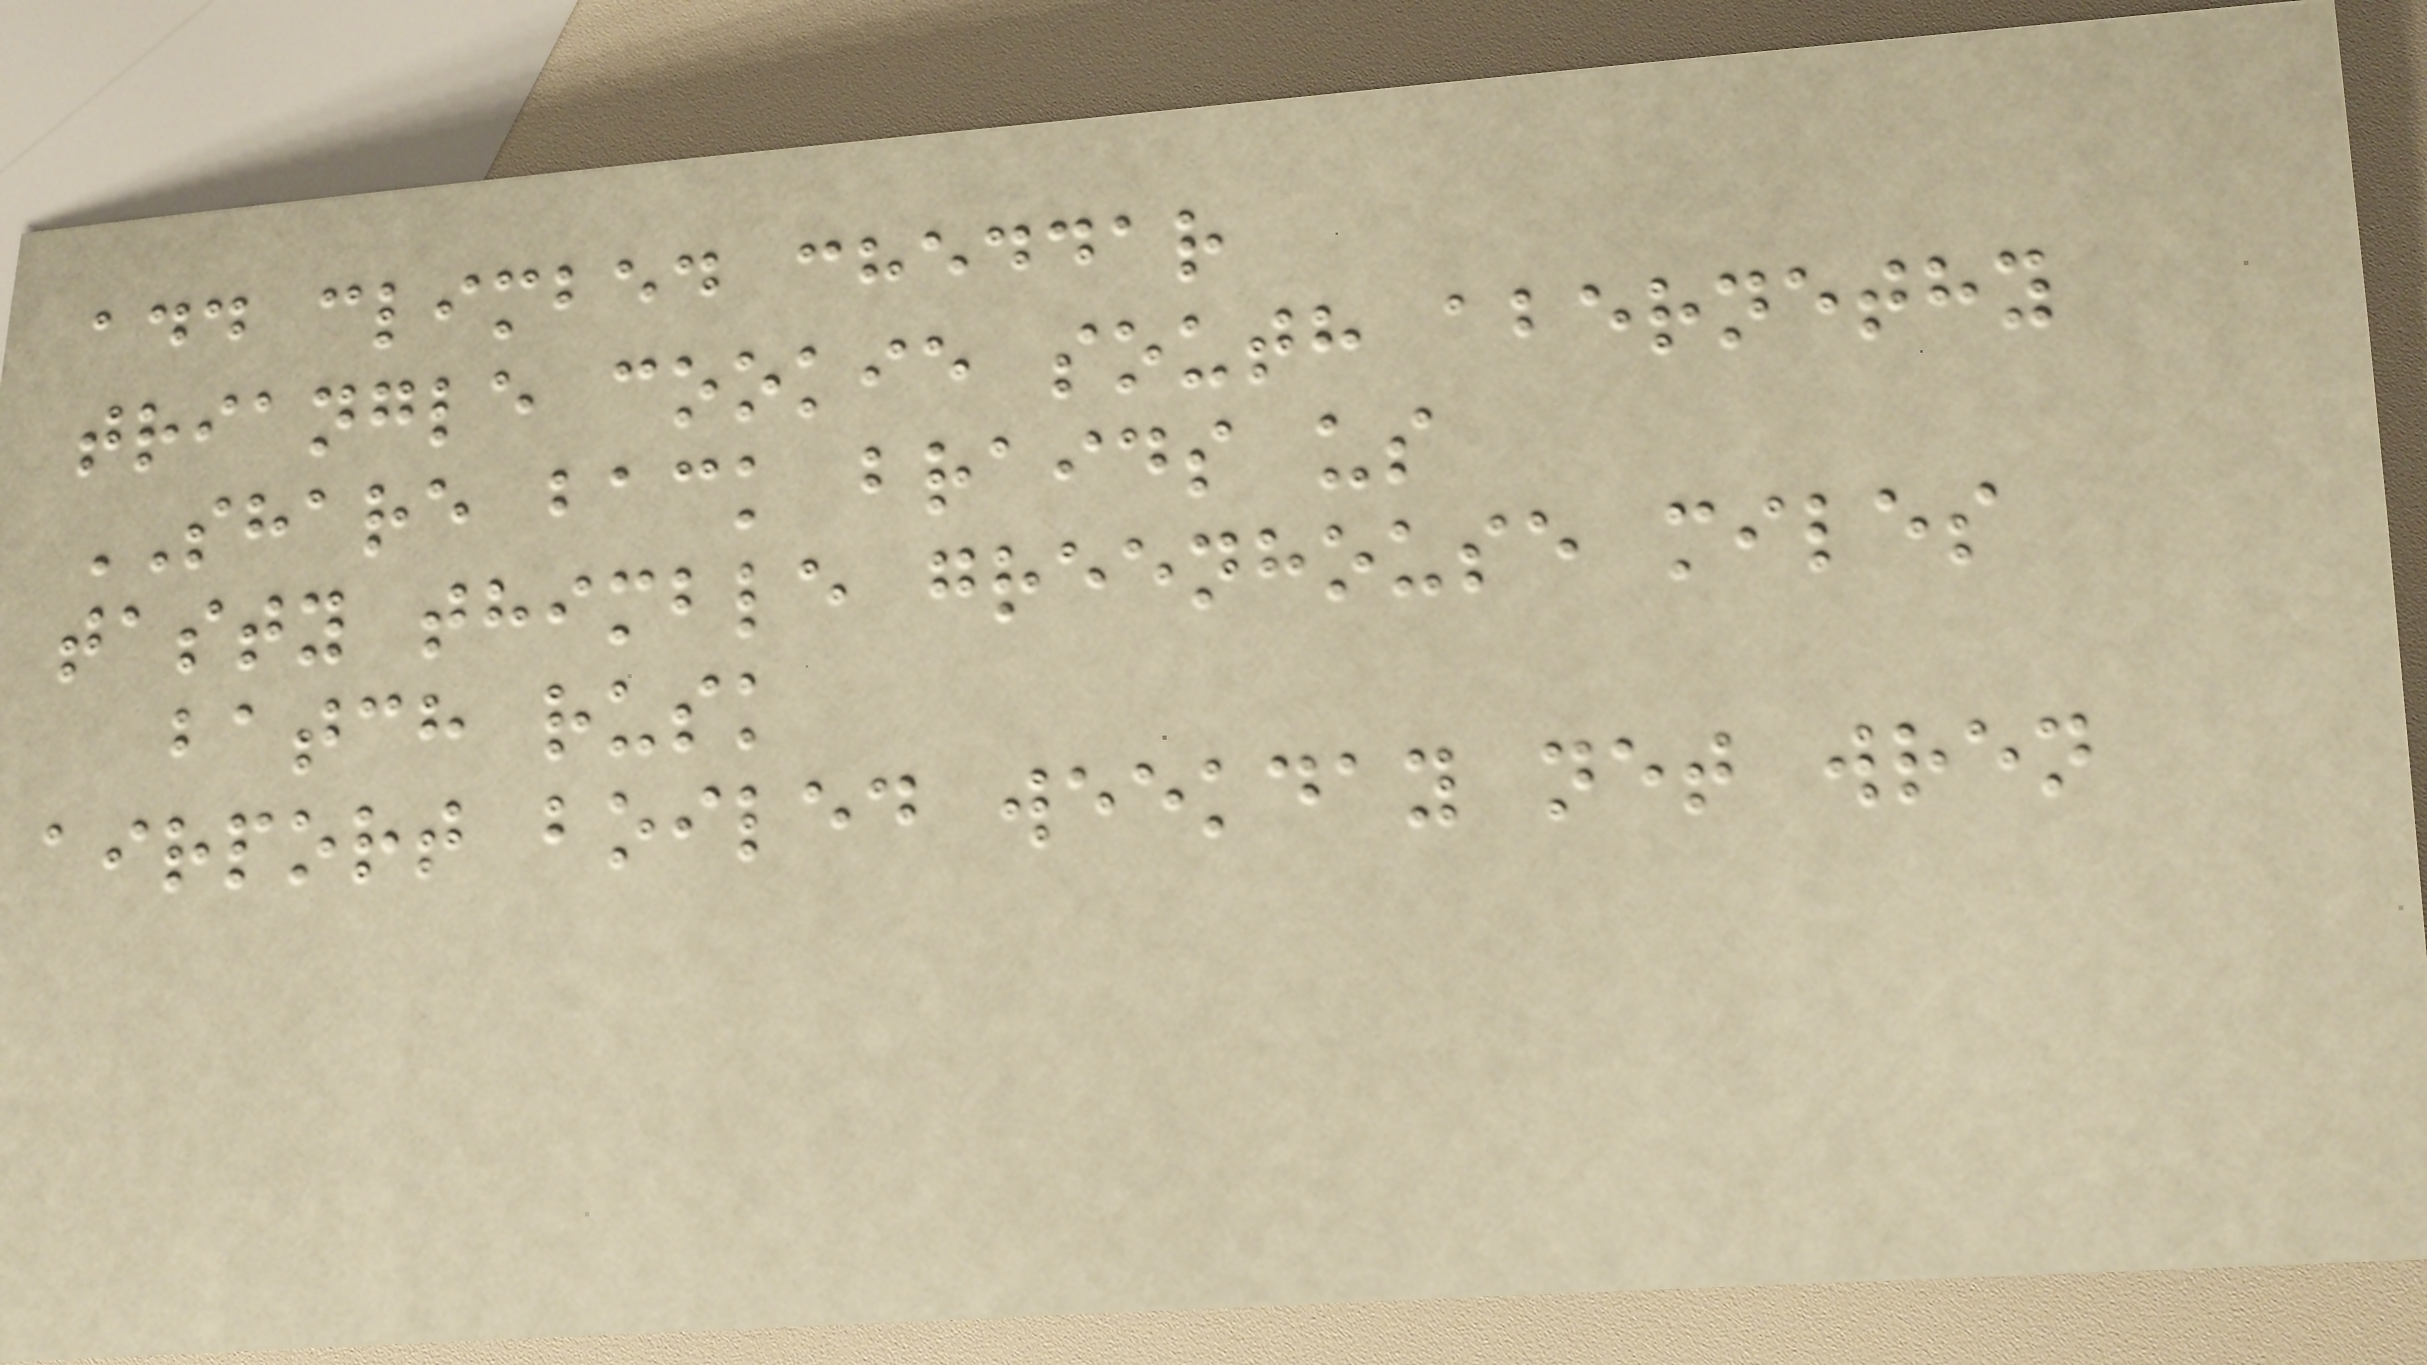add climbed cheddar
triangle cookie south abernethy
SHARE back braids us
tasty thimble greenhouse miles
batch rusk
airport boiled weekday net wren
